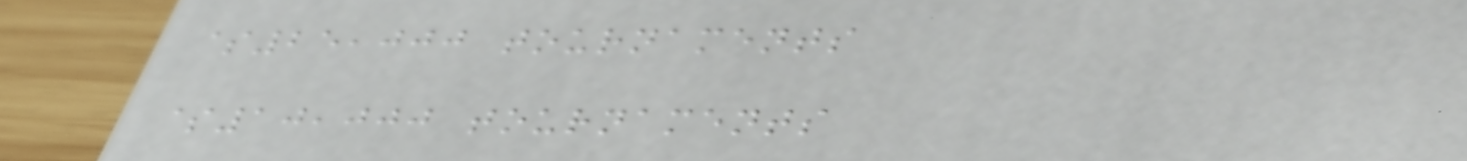$25,000 tournaments
$10,000 tournaments
